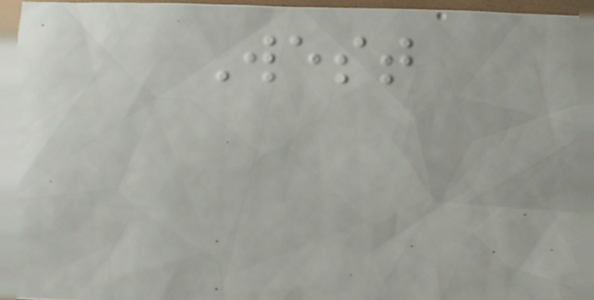West
